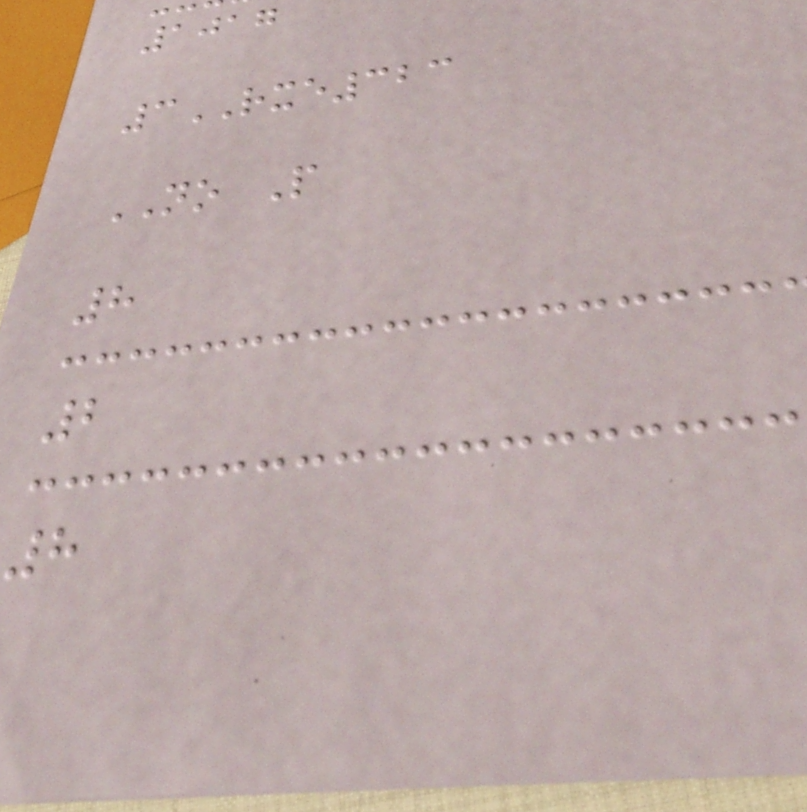1017
3RXE323
NO P
8
2
8
